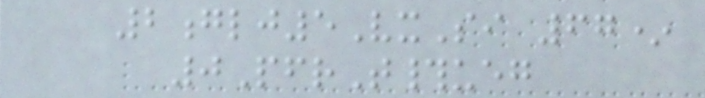2glj5VxSi 67*
0PfrT#ueg
